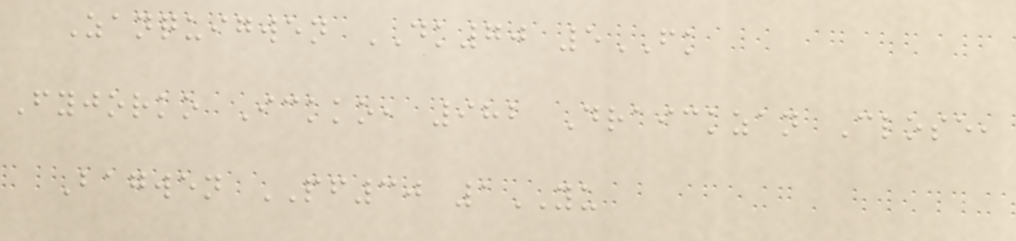Zanquigwen DK70 5FK
Fyjorko Ickko, 982 Draickzan Close,
Bagwen PF30 1YU
